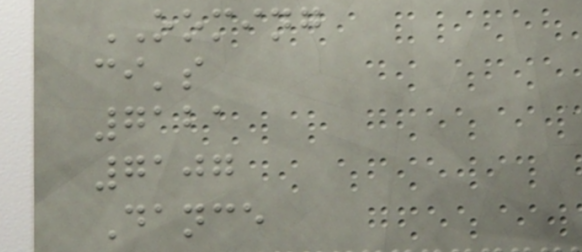OOMING
ci's
7121
7107
Dance
